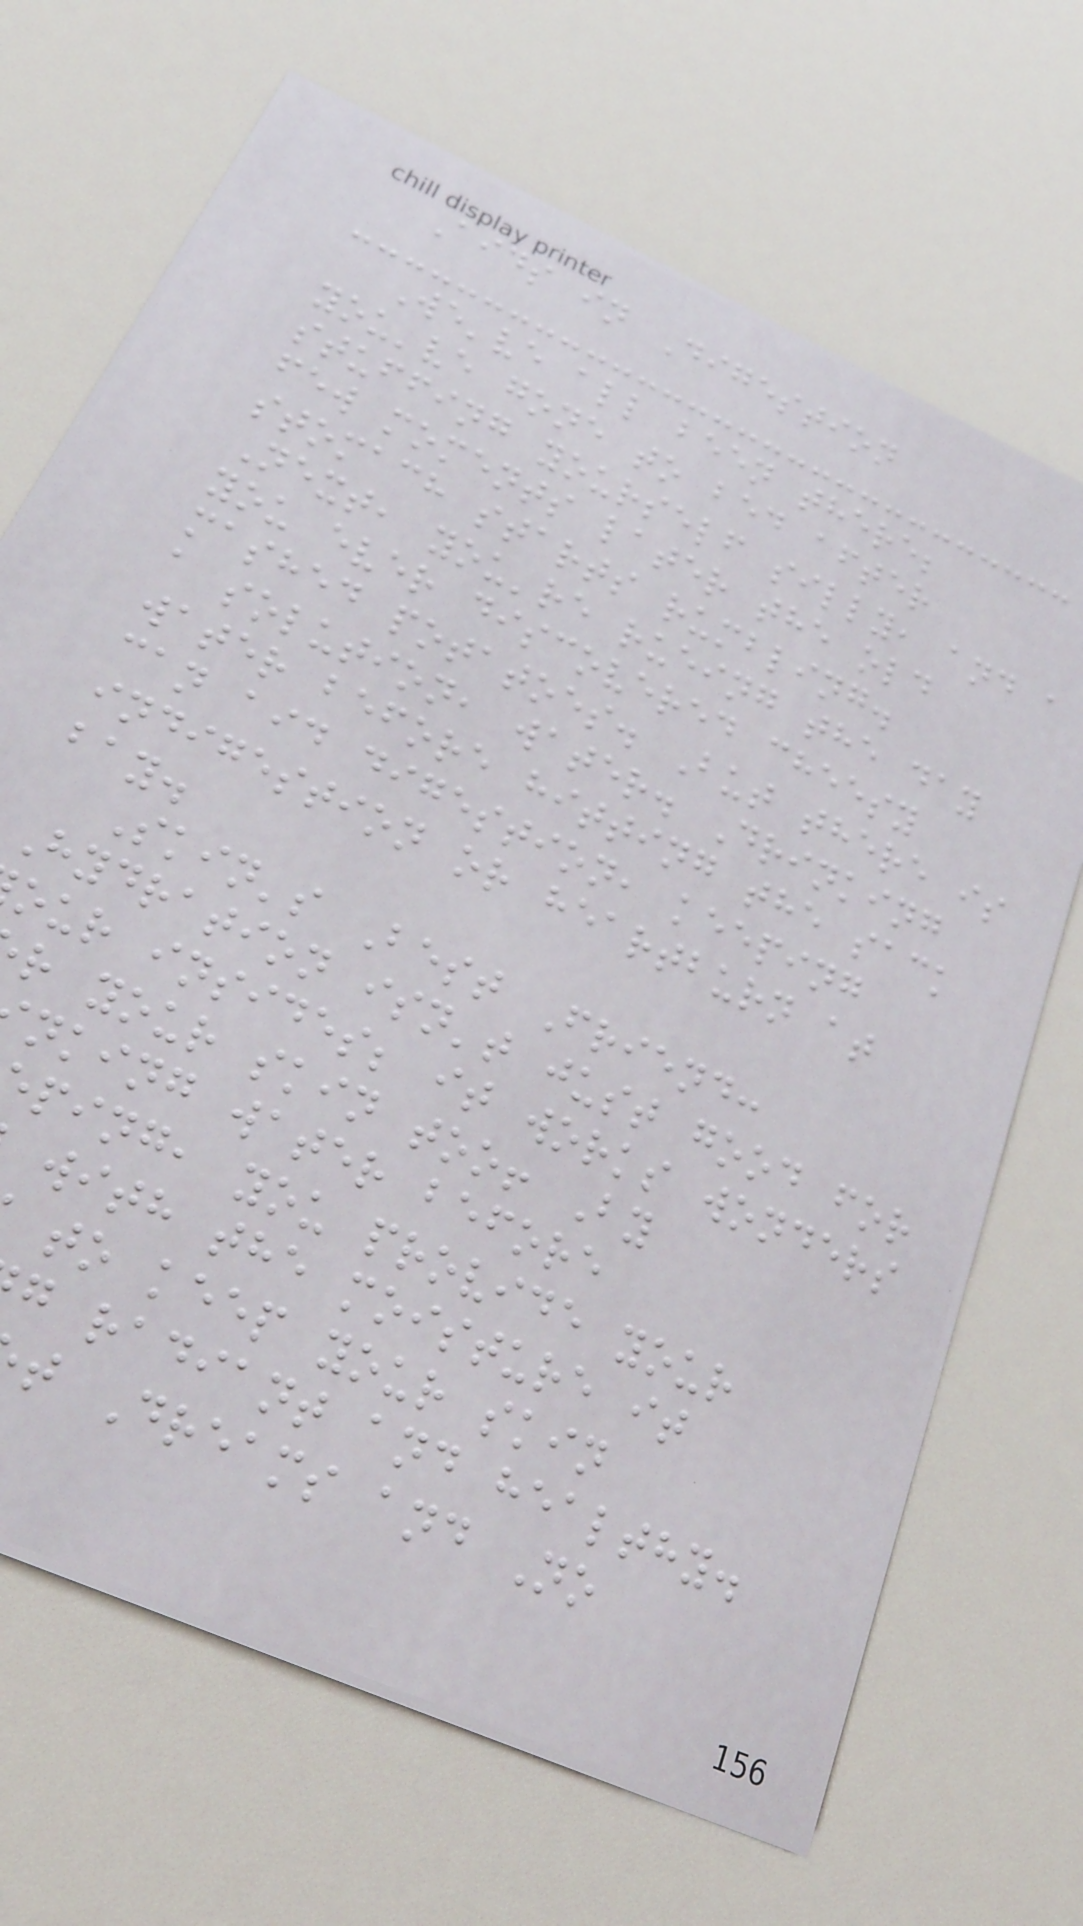Aids in Digestion
We've all been there;
you've gone to bed after
stuffing yourself silly, and a
few moments later the old
stomach starts rumbling.
Next, you're rueing the day
you ever discovered cheesy
mashed potatoes. But there is
a solution, water. Drinking
water before hitting the sack
can aid digestion, keeping
indigestion or heartburn at
bay.
Skin's Best Friend:
Hydration isn't just good for
our insides; it works wonders
r your skin too! By
nking water before
ping, you provide your
with the moisture it
to keep your skin
g radiant and healthy.
t Dreams and No
